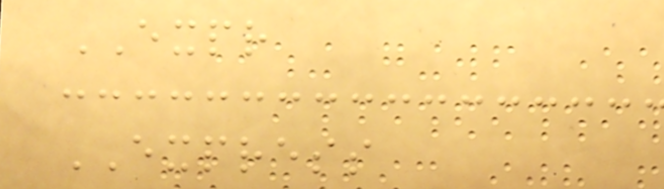EXPR
EXPRESS
